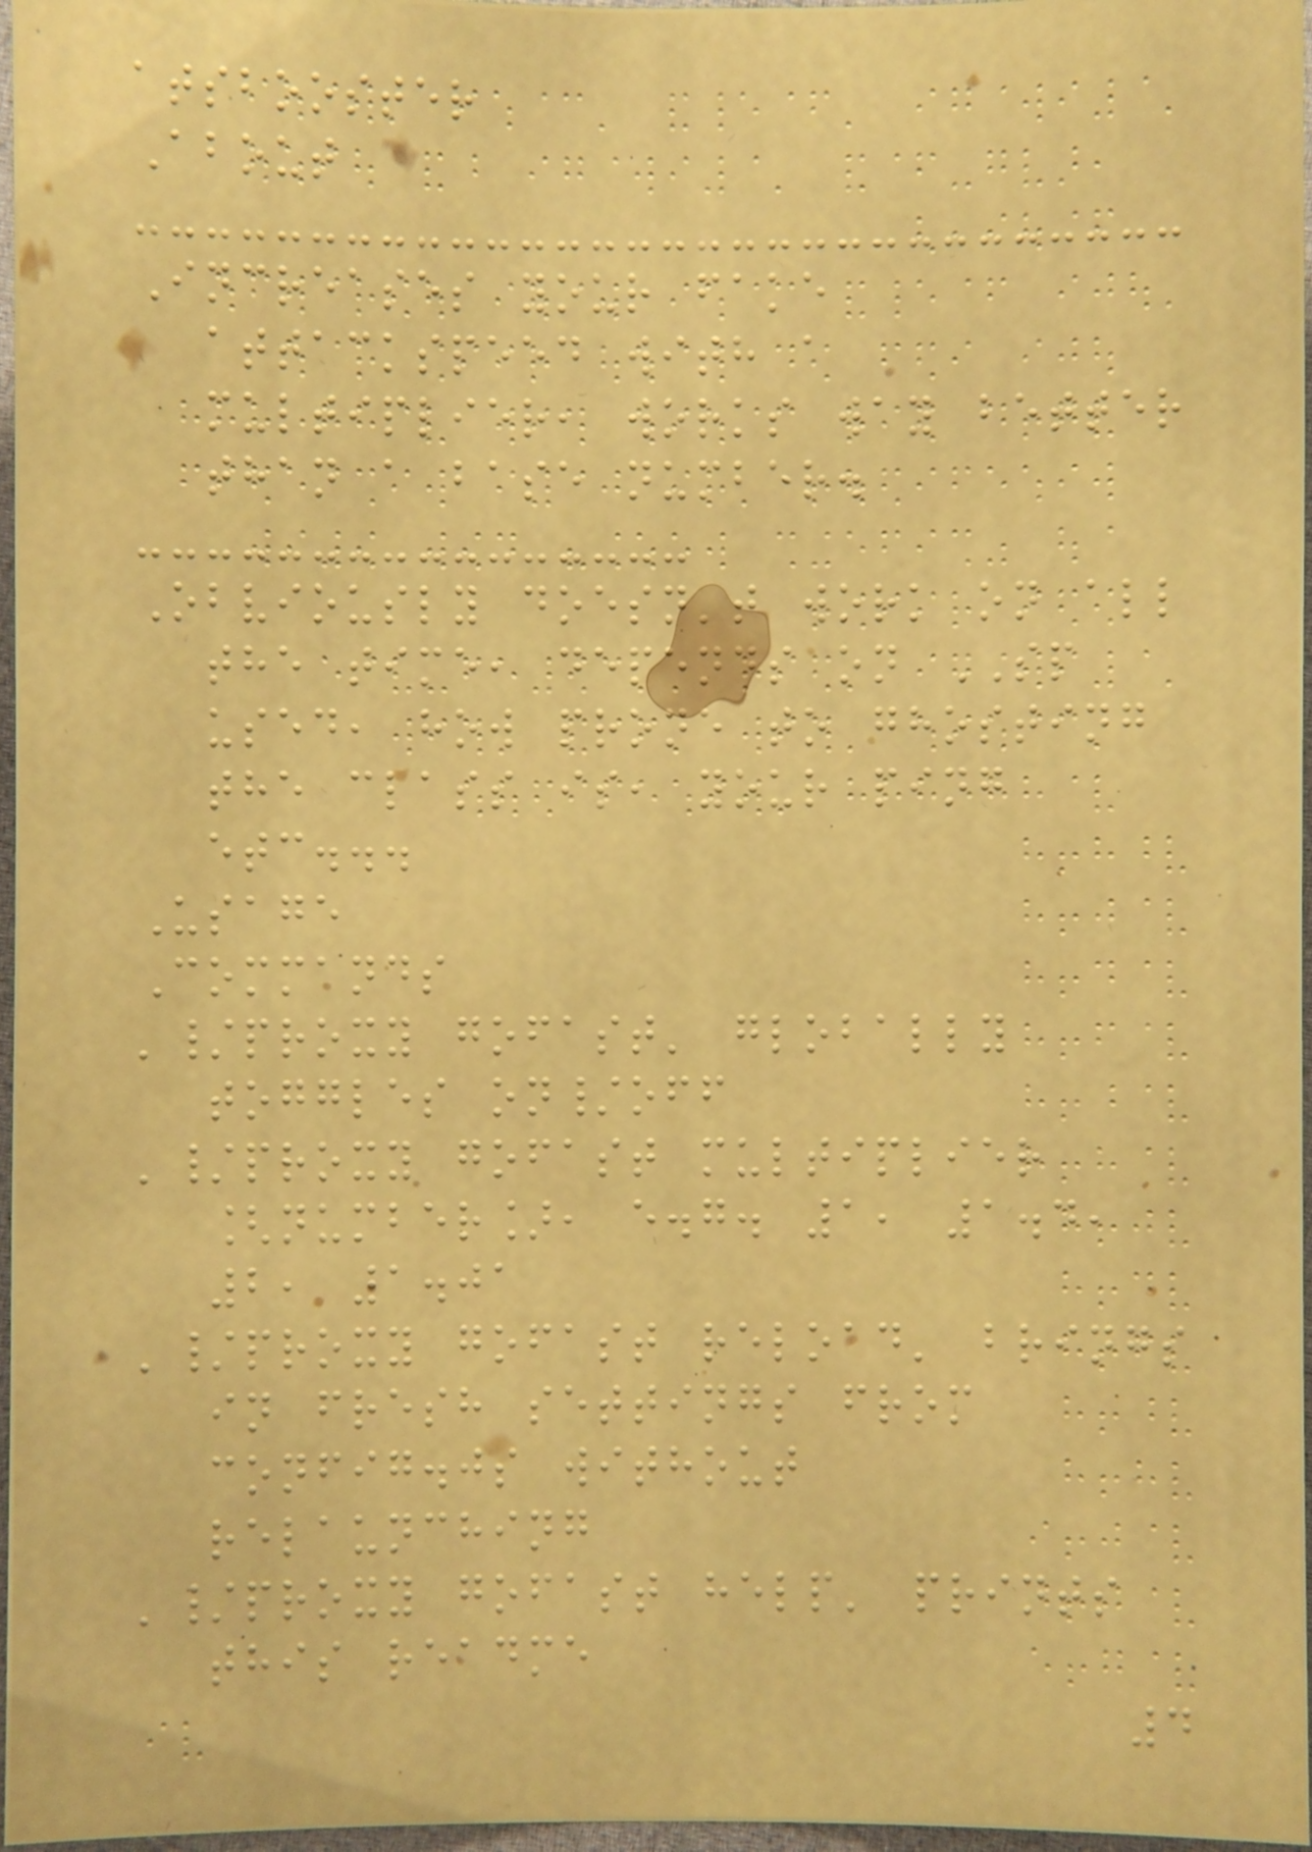atsbooster
About
Increases your fake
attackspeed with a
multiplier, works way better
than a base number.
Obviously doesn't work on all
the time, depends on SP
used, how prone to ghosting
the class is, your ping
etc...
Usage
Commands
'/proxy gofast' globally
toggles on/off
'/proxy gofast multiplier
[number], e.g. 1, 1.4,
2, 1.01
'/proxy gofast reload' brings
in fresh settings from
config.js without
relaunching
'/proxy gofast help' prints
this readme
4
